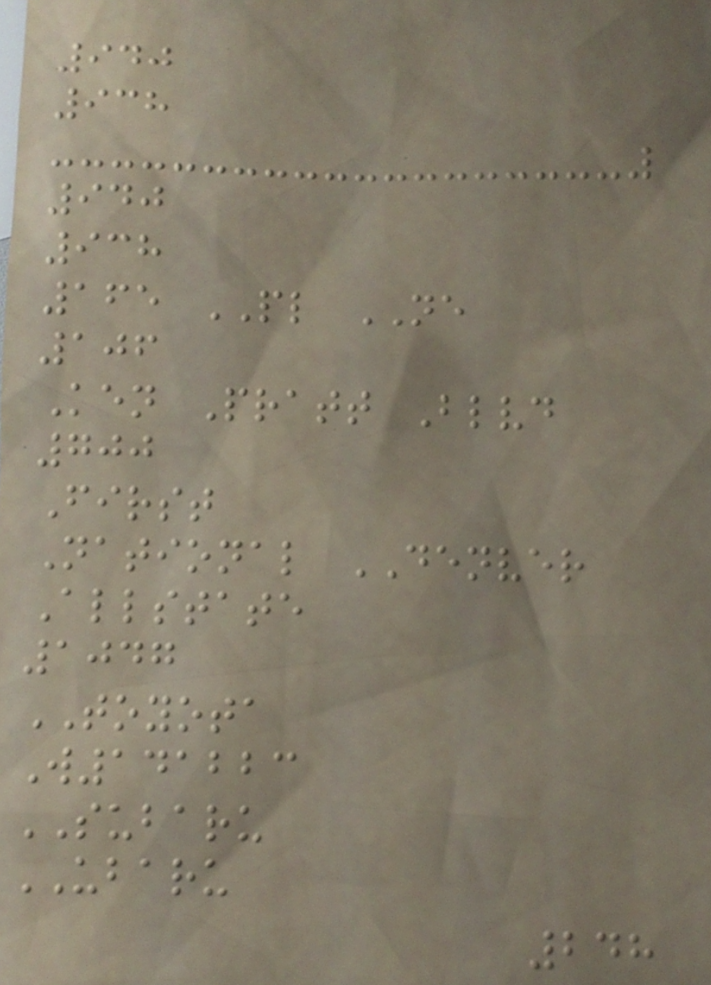940
938
940
938
165 PL NE
106
Ken Pratt Blvd
700
First
National DENVER
Allstate
1047
TOYOTA
W141223
SUBARU
UBARU
248
